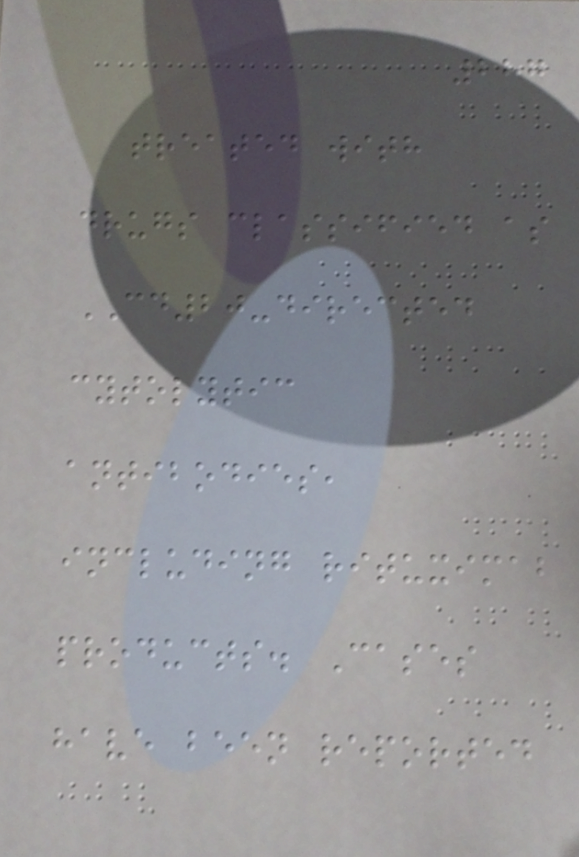287
treated with
drugs classified as
CD20-directed
cytolytic
antibodies,
including rituximab
products. Cases
have been reported
